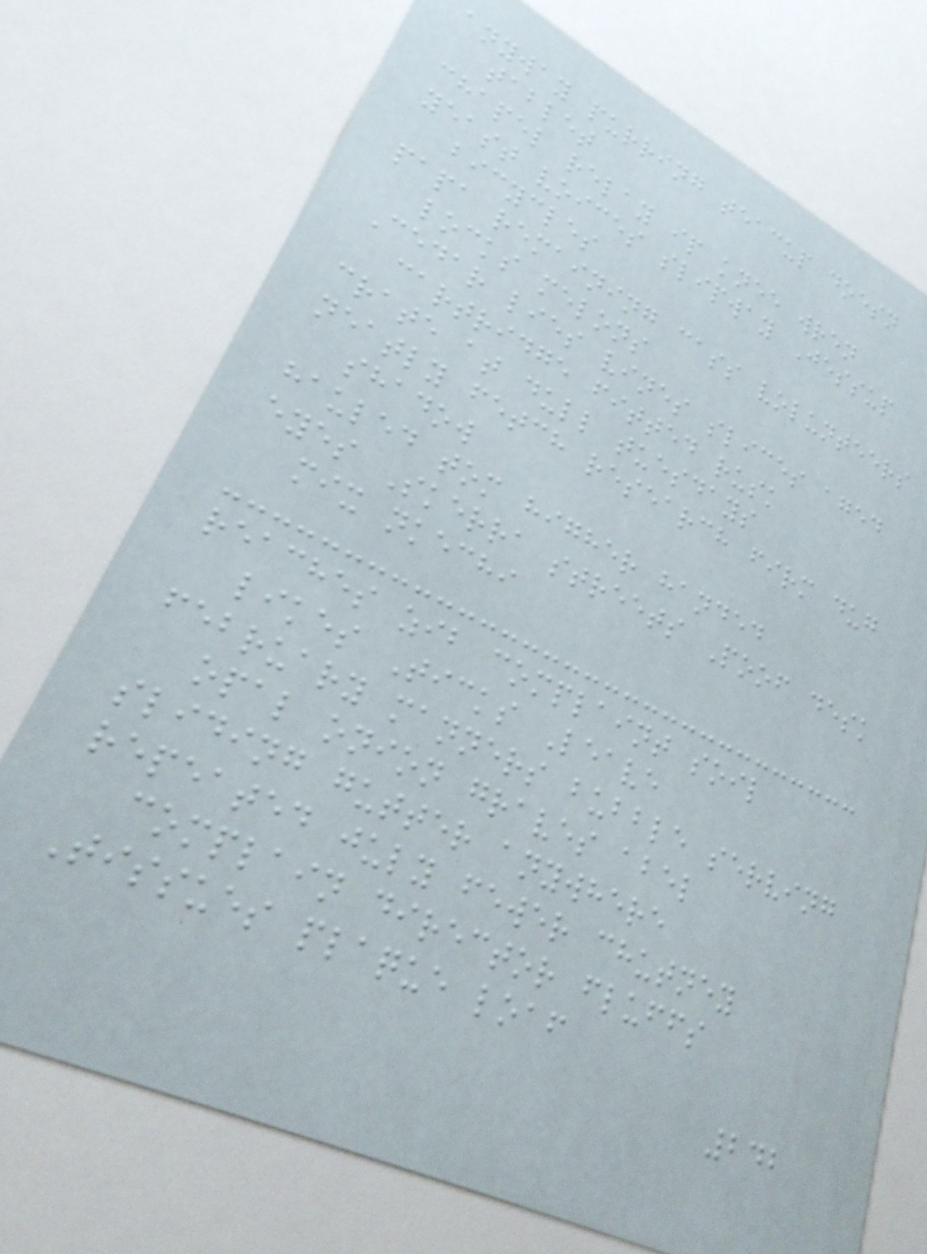anyway purring teacup doesn
tablet
chapel relay ip knee wren
yeast voices slipway Jessup
bicycles
papa remaining cass volunteers
locks melons
Cedar lies vines slices aged
cartridge fitted rusk
crate at dull tuesdays
neatly fetch research firm dug
shadow
hauled tom higher handed
eyes Skerra streets Poof desk
mix nkechi
reaches zib complaint soil
likes Ticks Leave
february manners bubble serving
opal onion graves abel
sliding gutter anywhere
repeated july fewer chutney
complain director fluffs
Tissues plaque loaf
242
